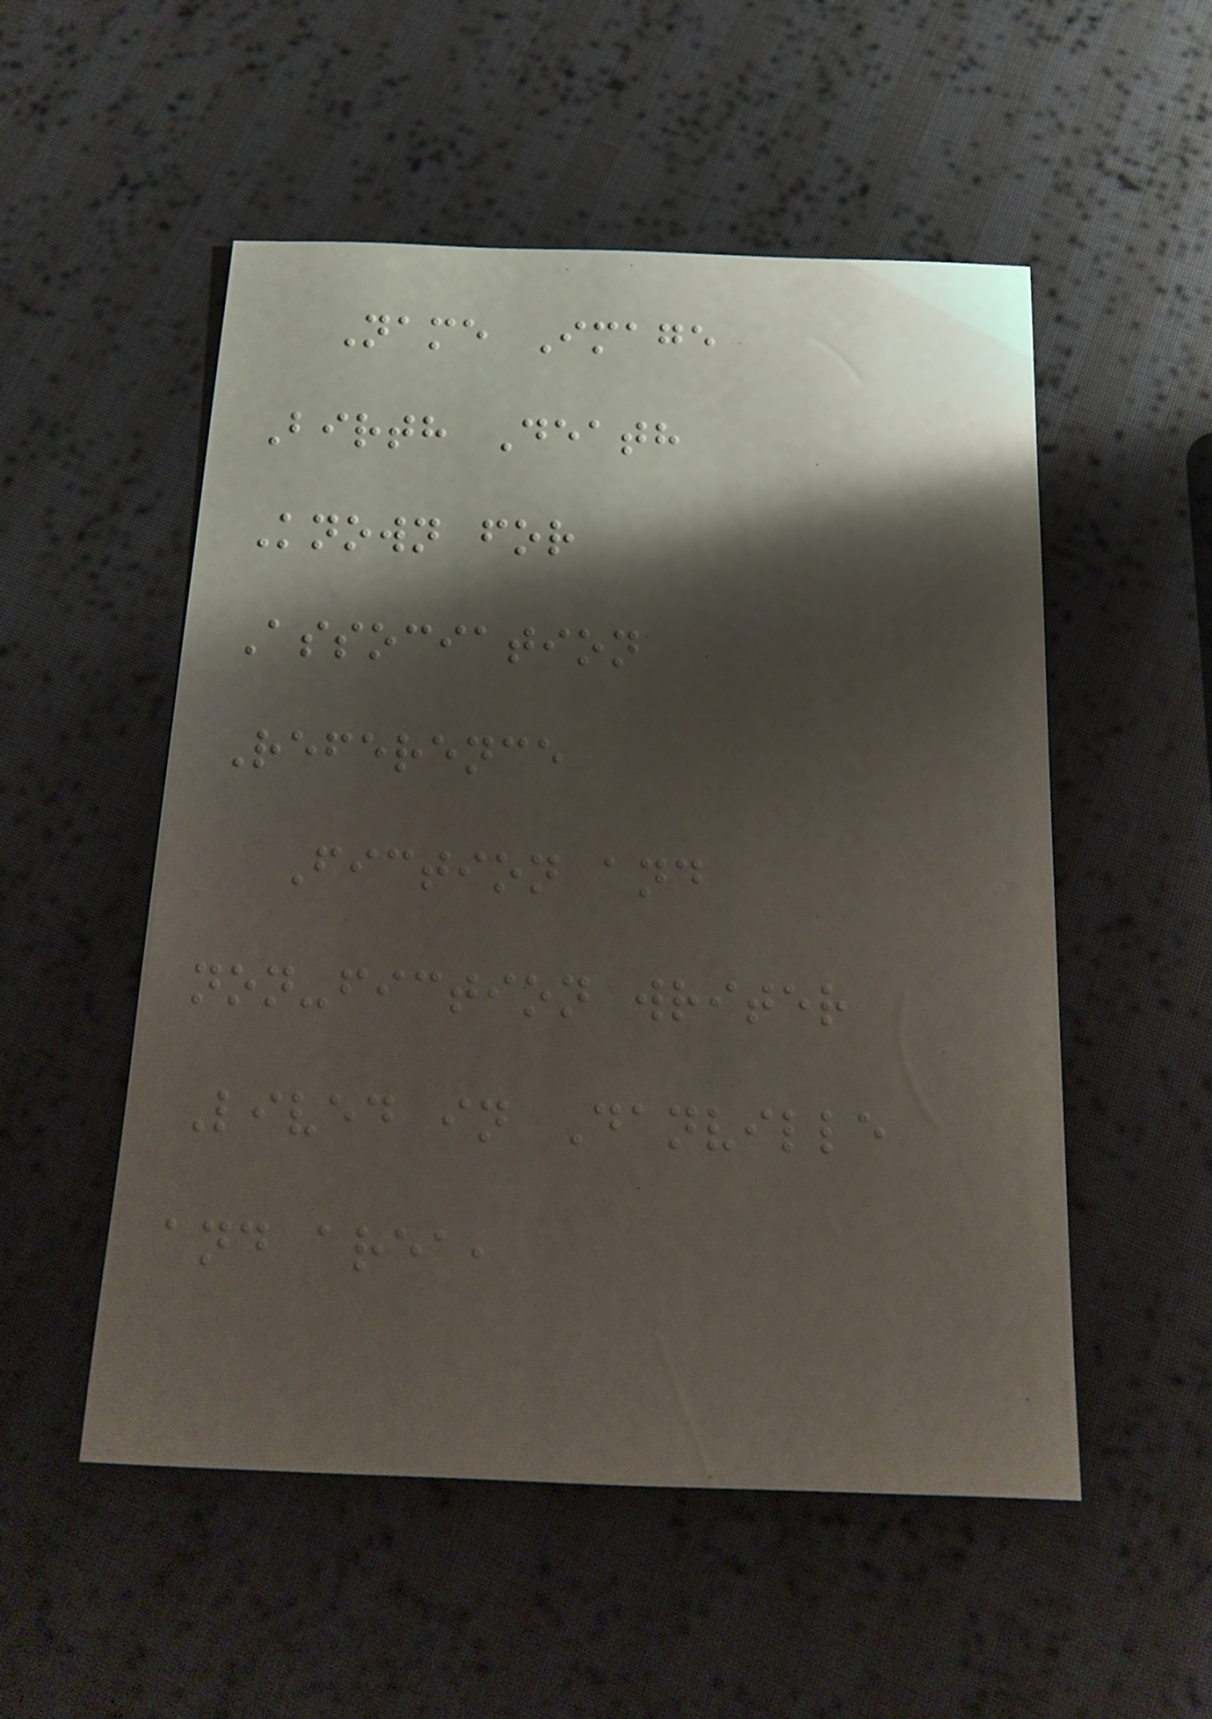Name Image
Birth Death
Known for
Association
Reference
Fiction and
non-fiction writer
Lived in Danville
and area,
